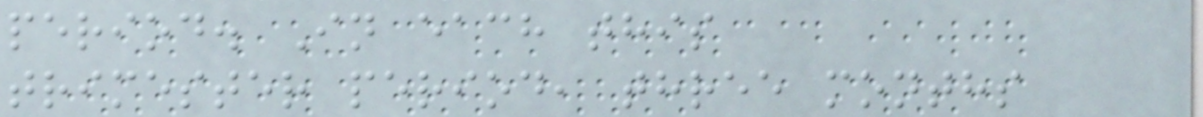period. In each this
trimester period, three months
